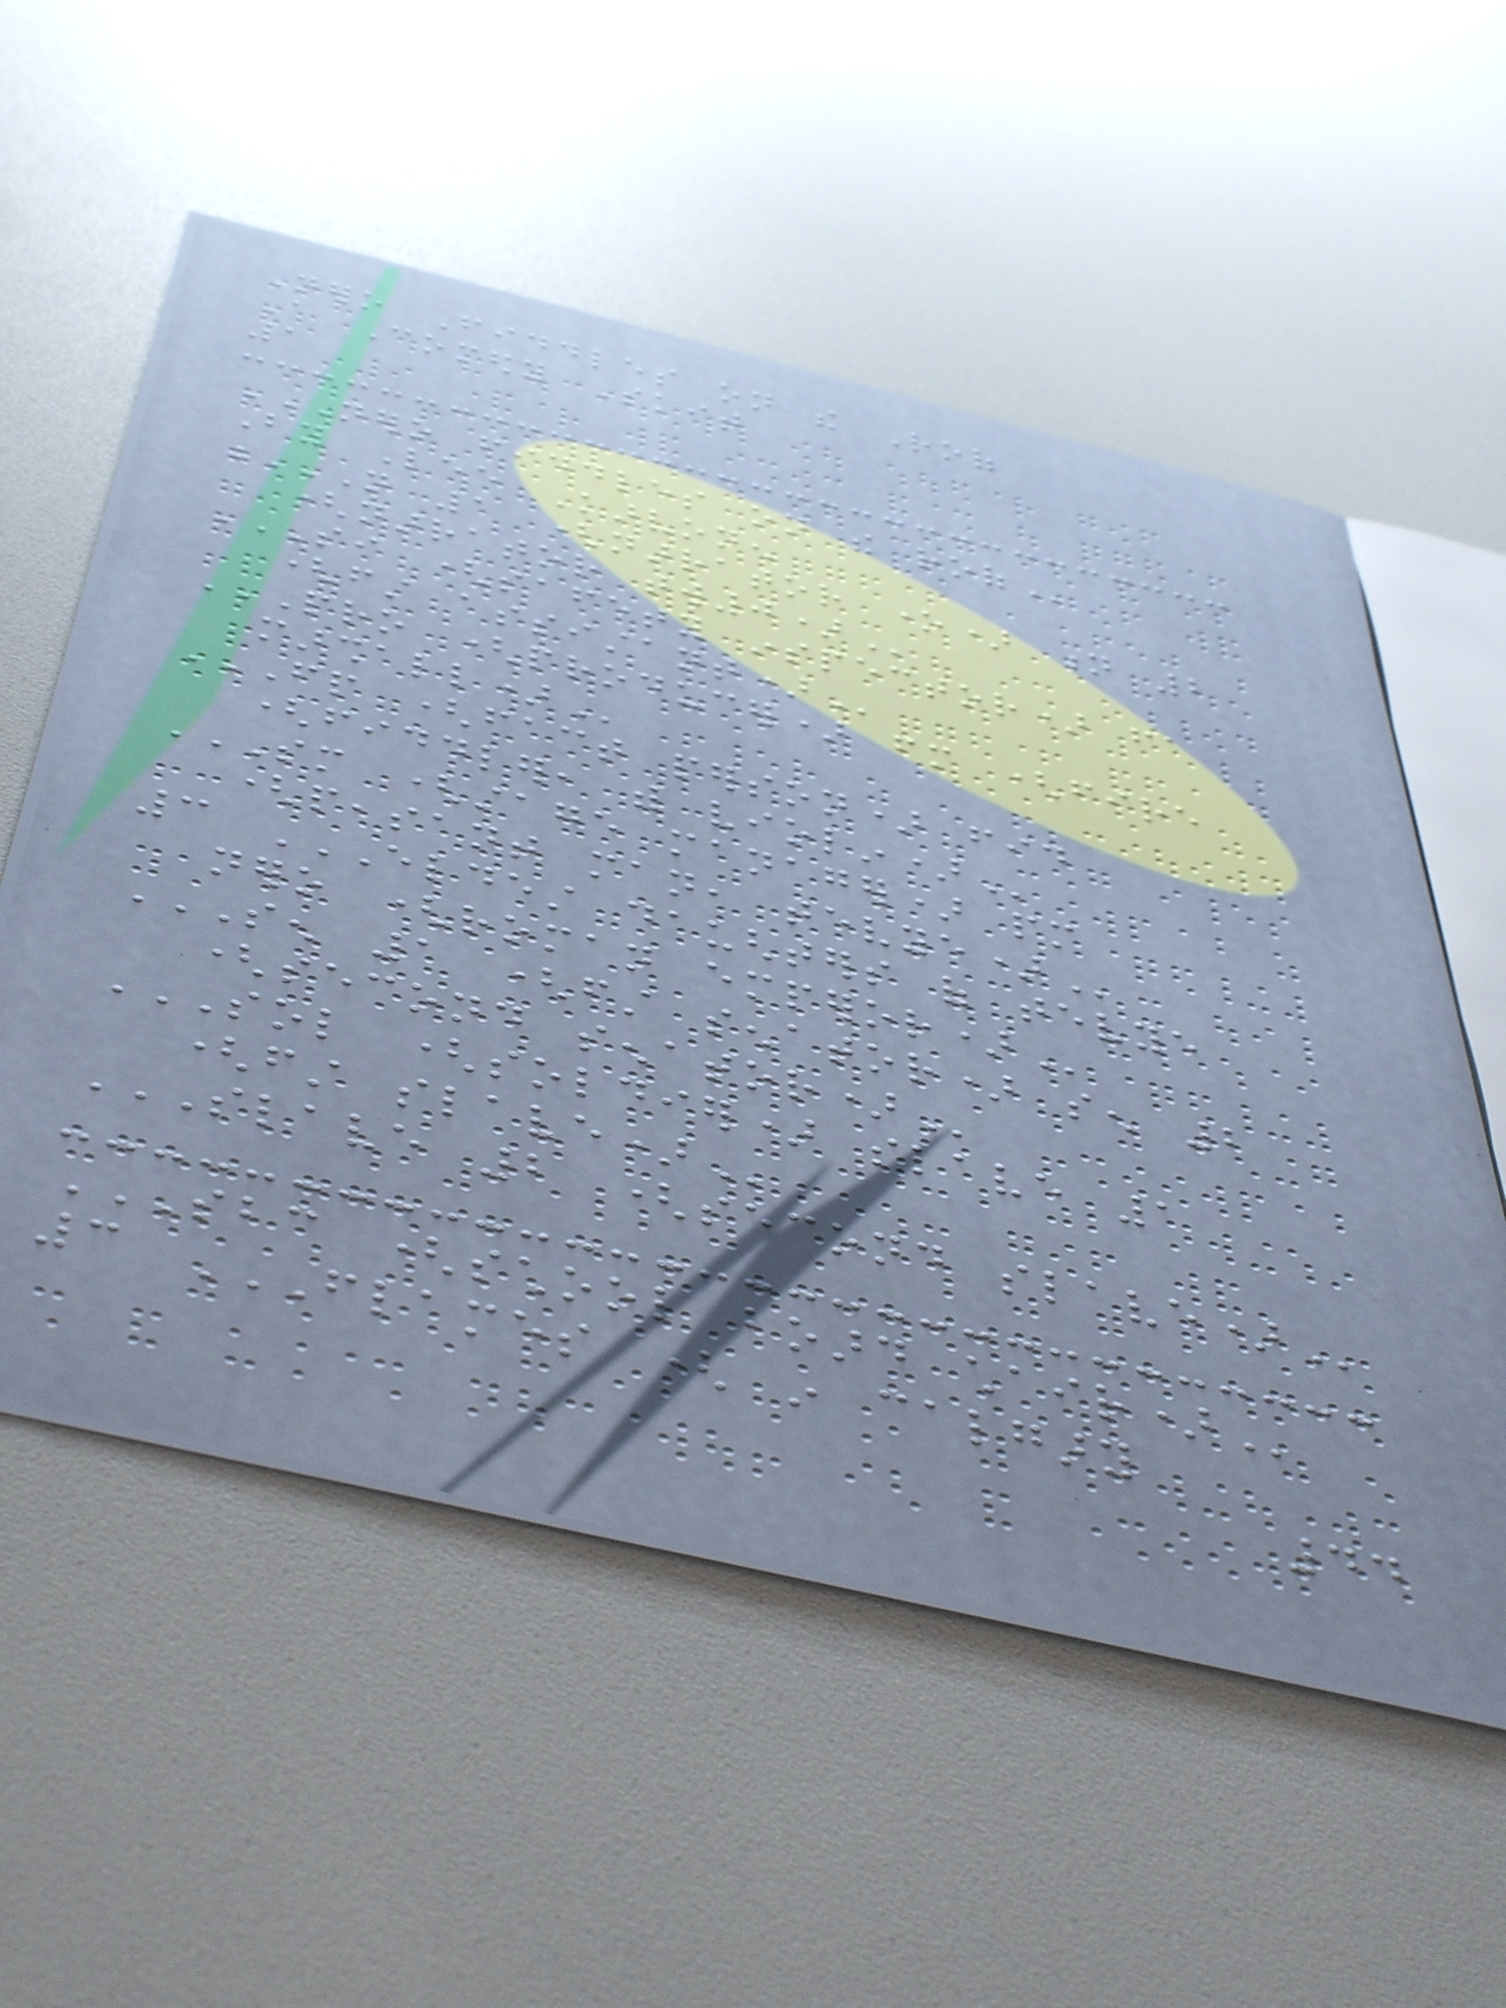Nero Fiddles on the Roof
A Comedy Skit
1
NERO FIDDLES ON THE ROOF
By Lee Karvonen
N 1 (NARRATOR ONE) N 2
(NARRATOR TW0)
SI (SAFETY INSPECTOR) FA
(FIRST ASSISTANT)
PRO (PRODUCER) FM (FIRE
MARSHALL)
FP (FACT PERSON) FID
(FIDDLER, WITH VIOLIN)
SM (STAGE MANAGER) PM
(PEASANT MAN, TEVYE)
3 ELDEST DAUGHTERS OF TEVYE
NERO (ROMAN EMPEROR)
SEN 1 (FIRST SENATOR) SEN 2
(SECOND SENATOR)
SOL (SOLDIER) SLAVE 1
(FIRST SLAVE)
SLAVE 2 (SECOND SLAVE)
SBC (SCHOOL BOARD CHAIR)
3 FLAMES ( IN CALGARY
44
